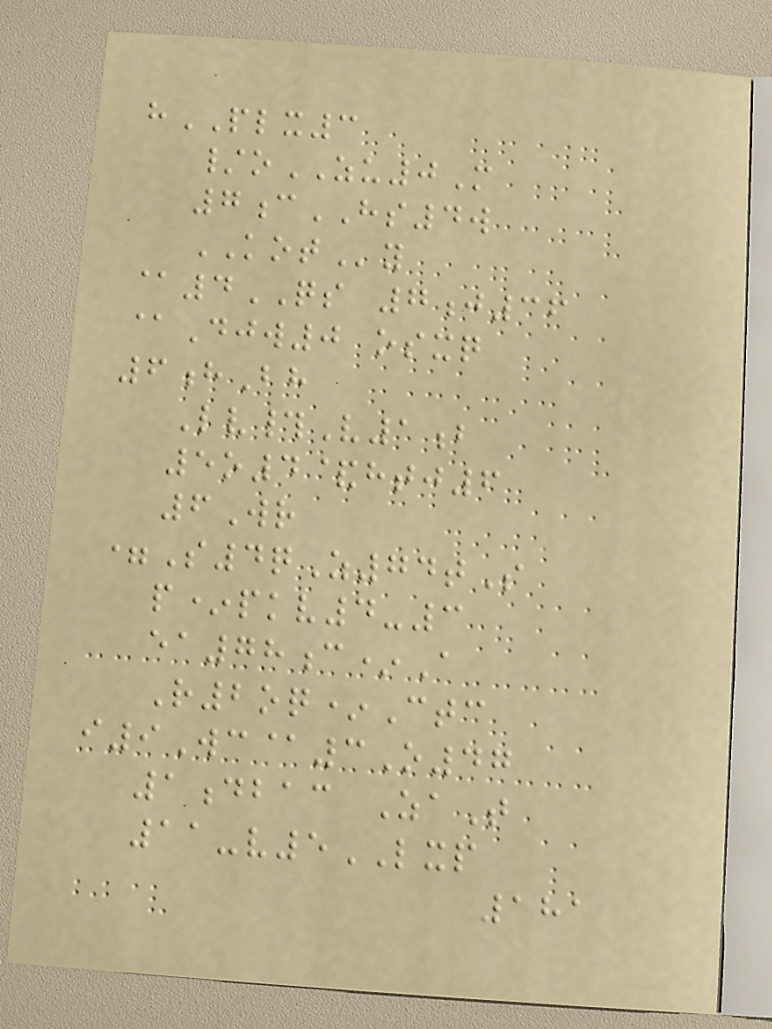hPLX3
/oZU0M
7cHS4w
KOTy
@4QS 7j36
@Djw0 osxq
6hBh
Lv#V1b
5o4&htj6
6Wr
=S4qZ74tS
p*pkv4-3
ea78c*A
R2oq*Ctc
i9Wc@3O47
1dbac ZaT
11-v5LXP
181
